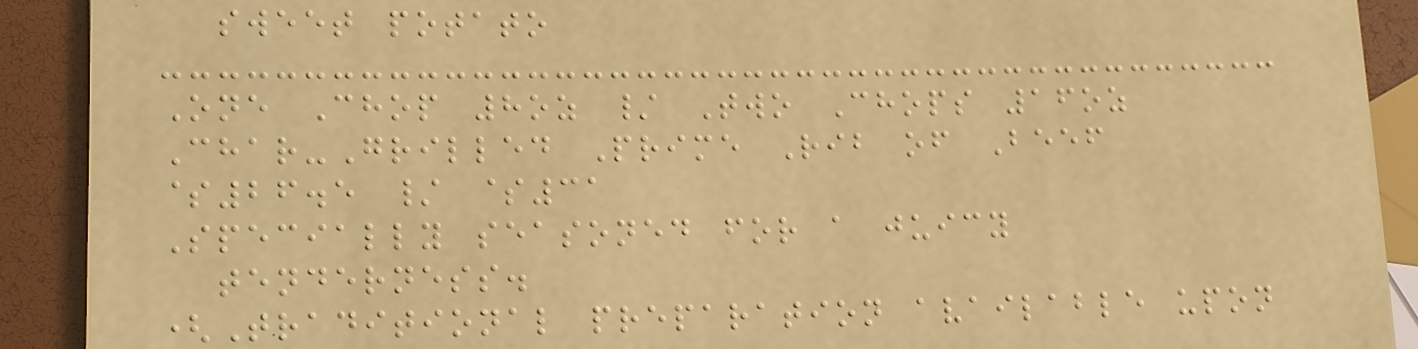sweet potato
One Chop 8oz / Two Chops 16oz
Char-Grilled Prime Rib of Beef
$26.5 / $31
Specially seasoned for a juicy
tenderness.
(Traditional preparation available upon
